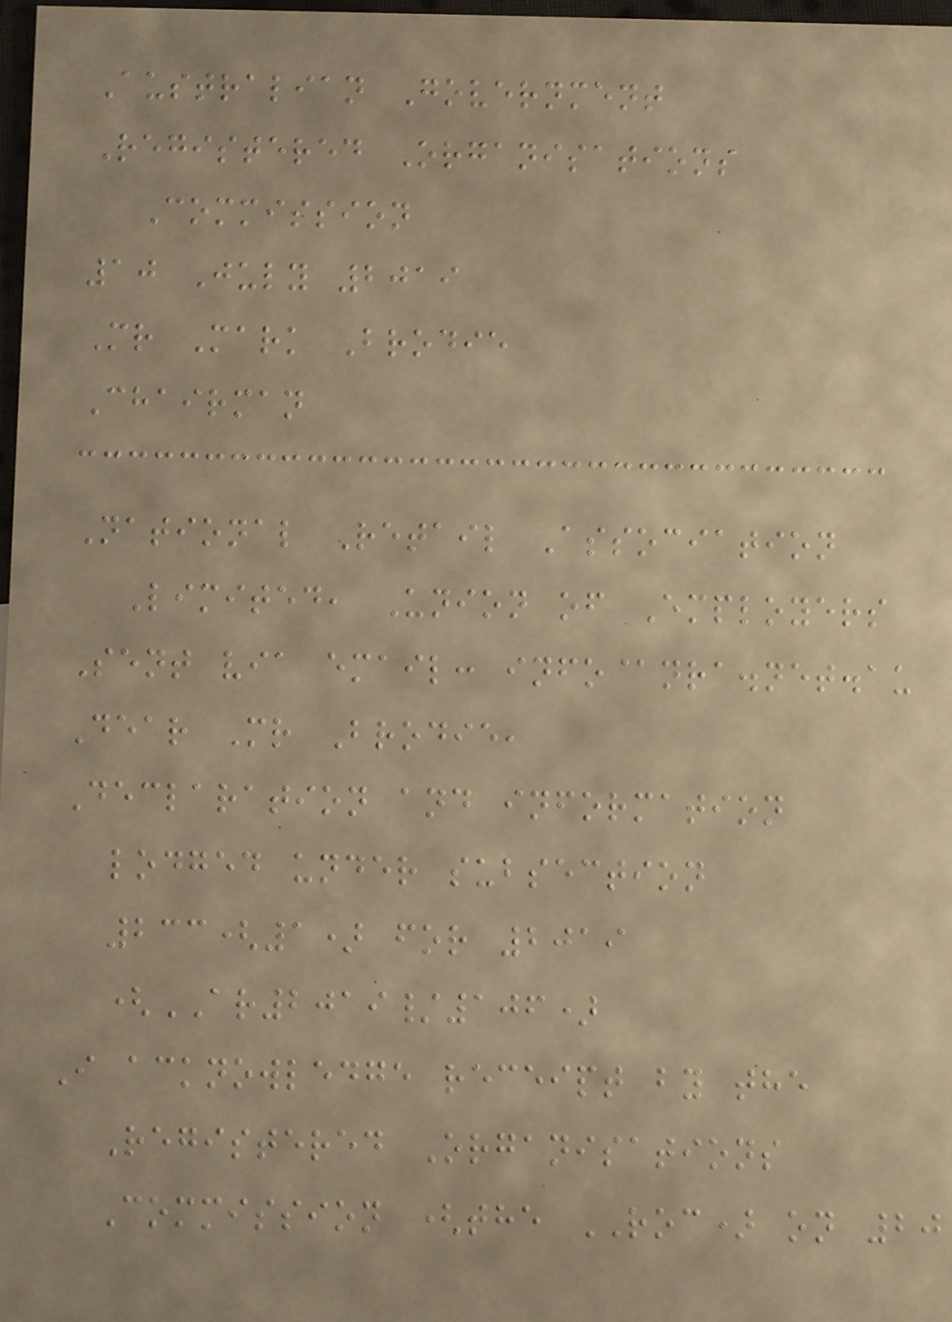Australian Government
Registered Organisations
Commission
10 July 2019
Mr Mark Brodie
Chairman
National Retail Association
Limited, Union of Employers
Sent via email: info@nra.net.au
Dear Mr Brodie,
Declaration and information
lodged under subsection
233(1) for 2019
(AR2019/106)
I acknowledge receipt by the
Registered Organisations
Commission (the ROC) on 20
